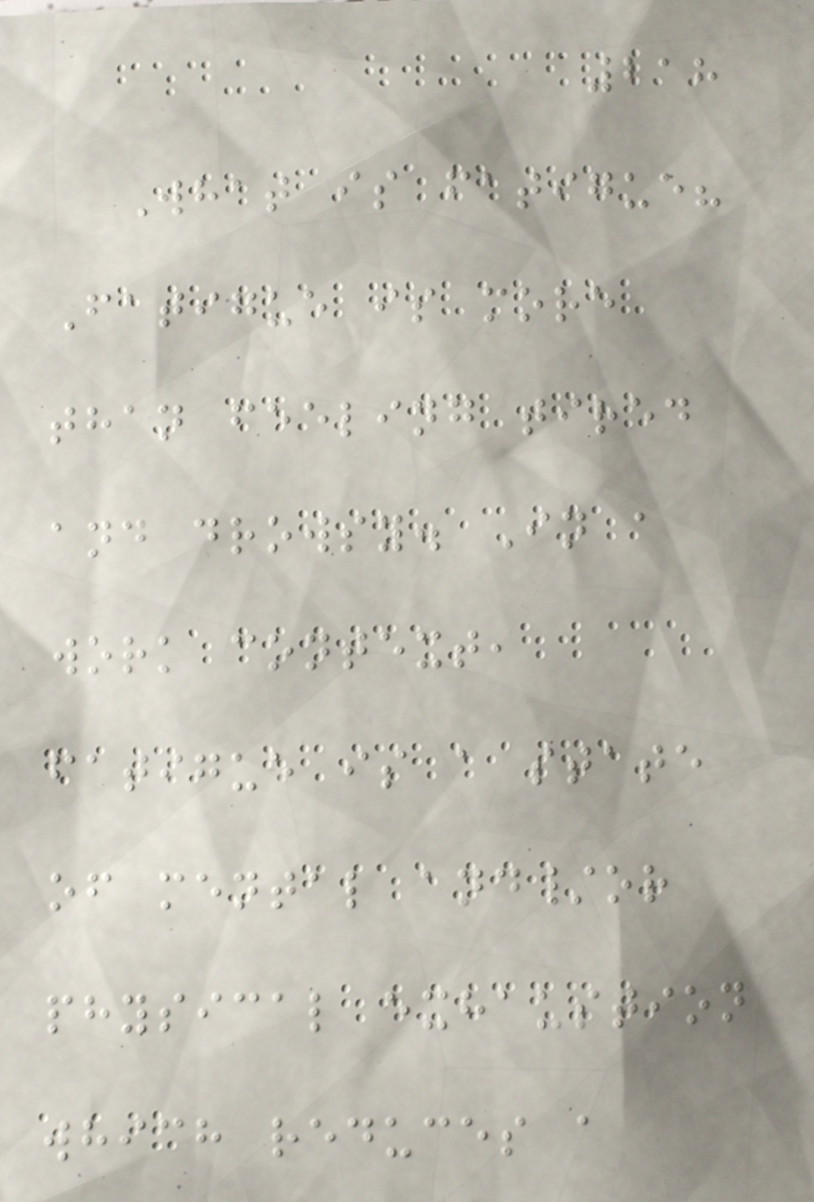218
What is fatigue?
Fatigue is more
than feeling tired
and drowsy. In a
work context,
fatigue is a state
of mental and/or
physical exhaustion
which reduces a
